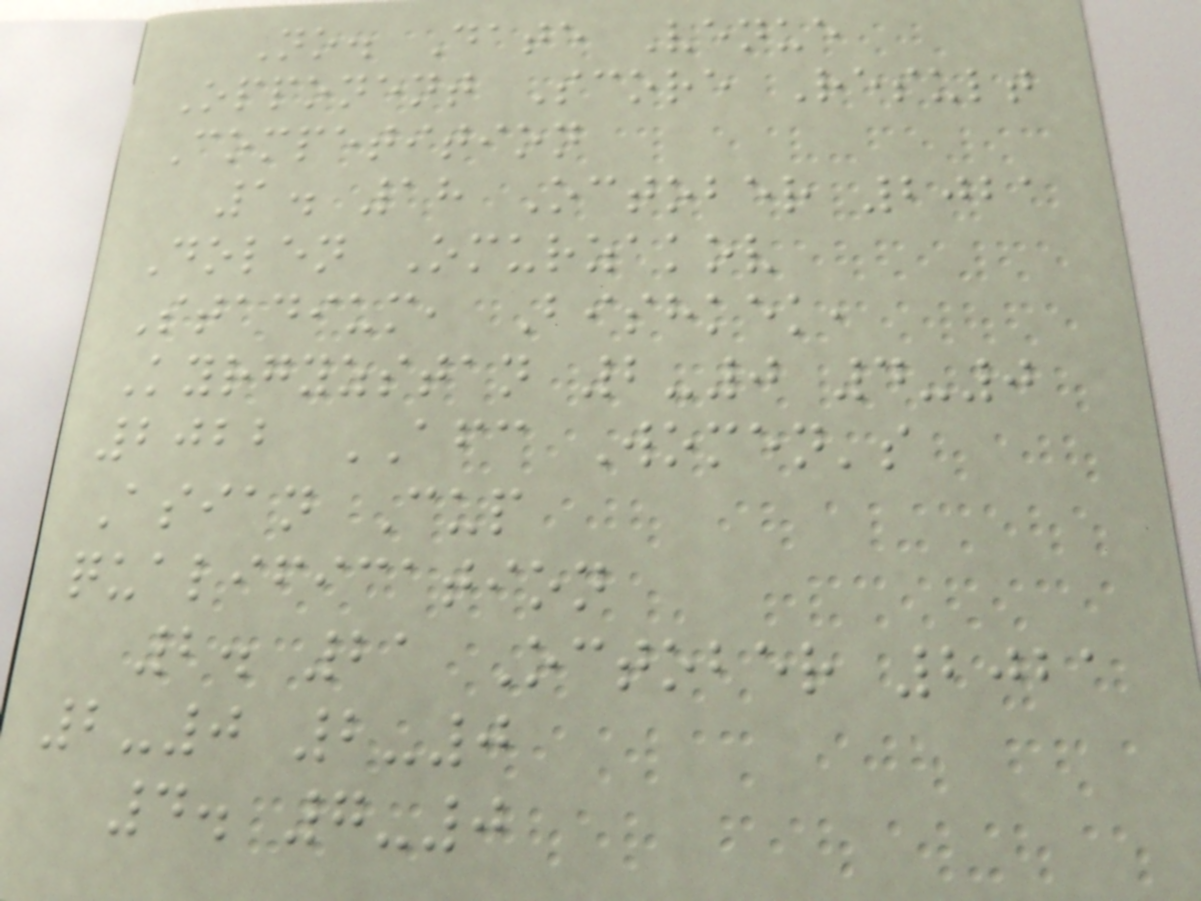No. Date Venue
Opponent Score Result
Competition
1. 18 October 2021
Dolen Omurzakov
Stadium, Bishkek,
Kyrgyzstan 2-0 4-0
2022 AFC Women's
Asian Cup
qualification
2. 21 October 2021
2-0 2-0
4. 7-0
